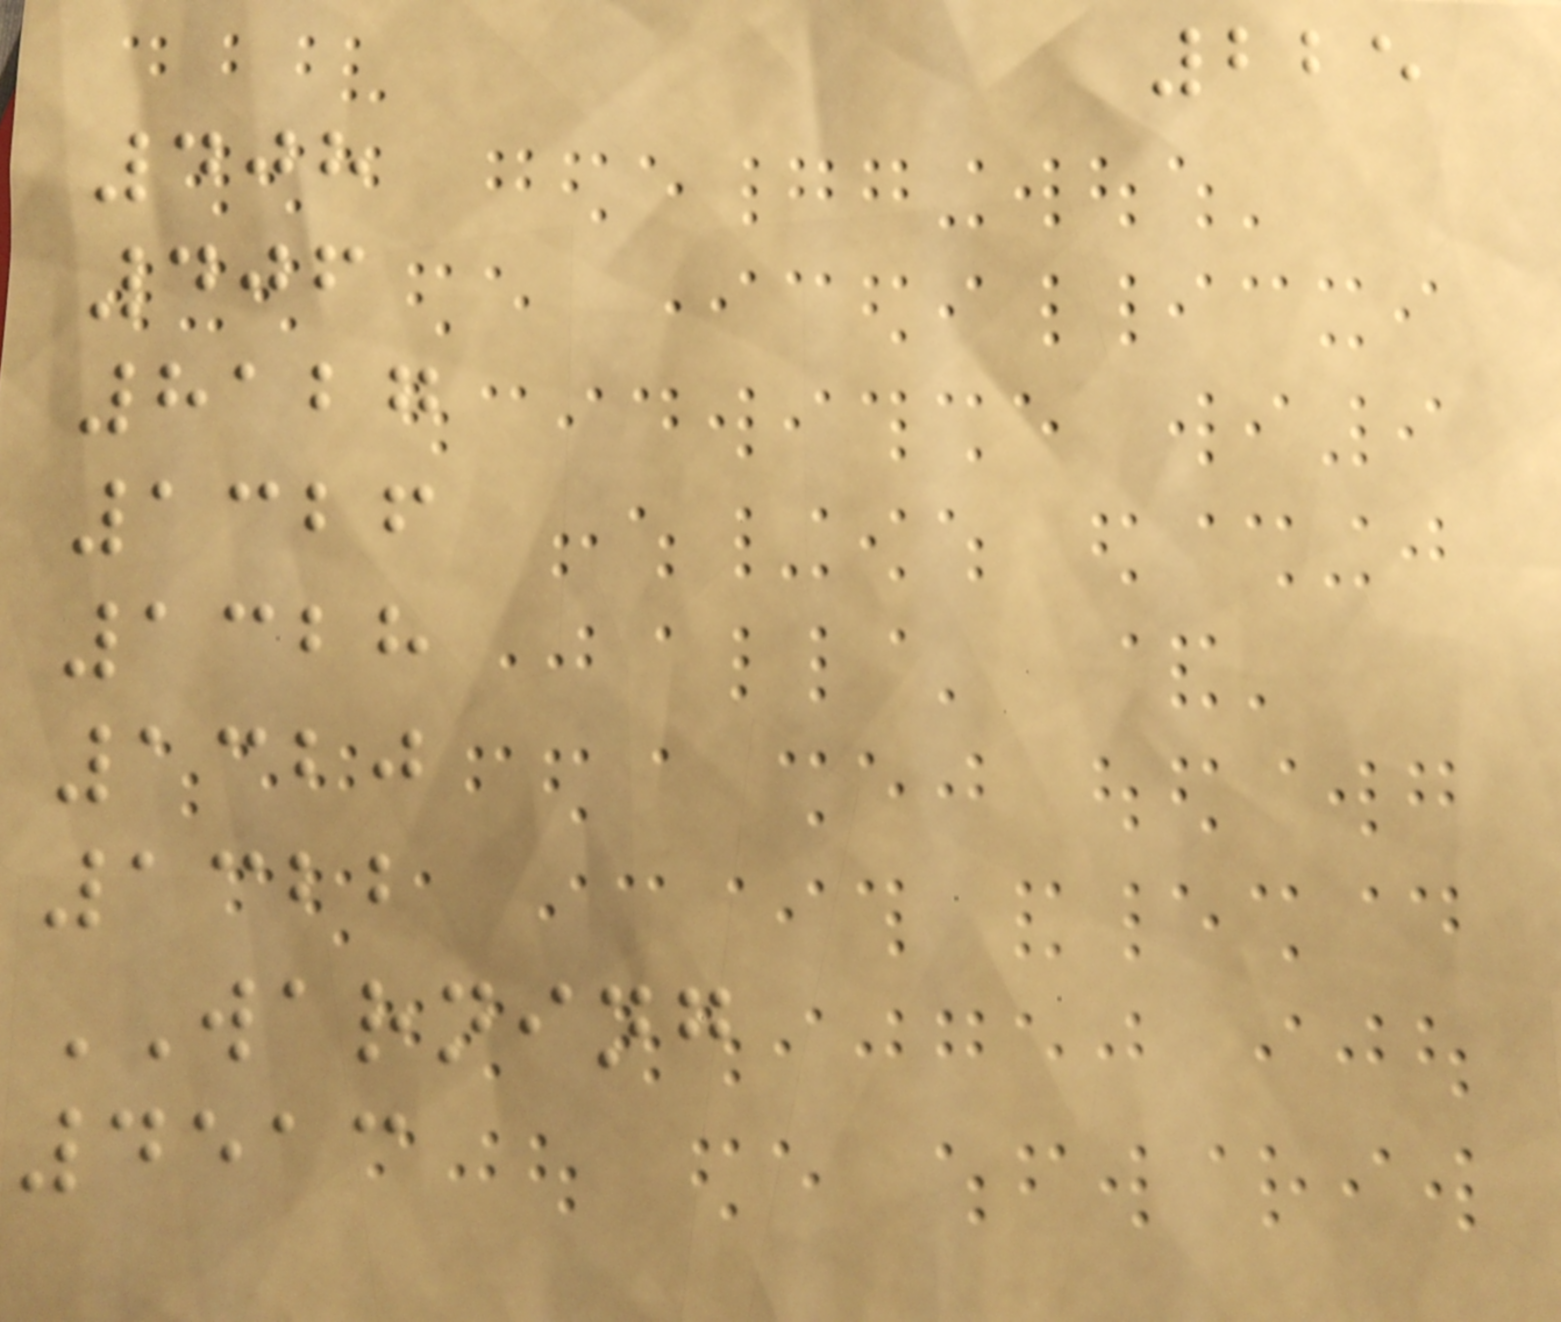225
408
406
8127
1326
1328
1320
1322
WARNING
4513
